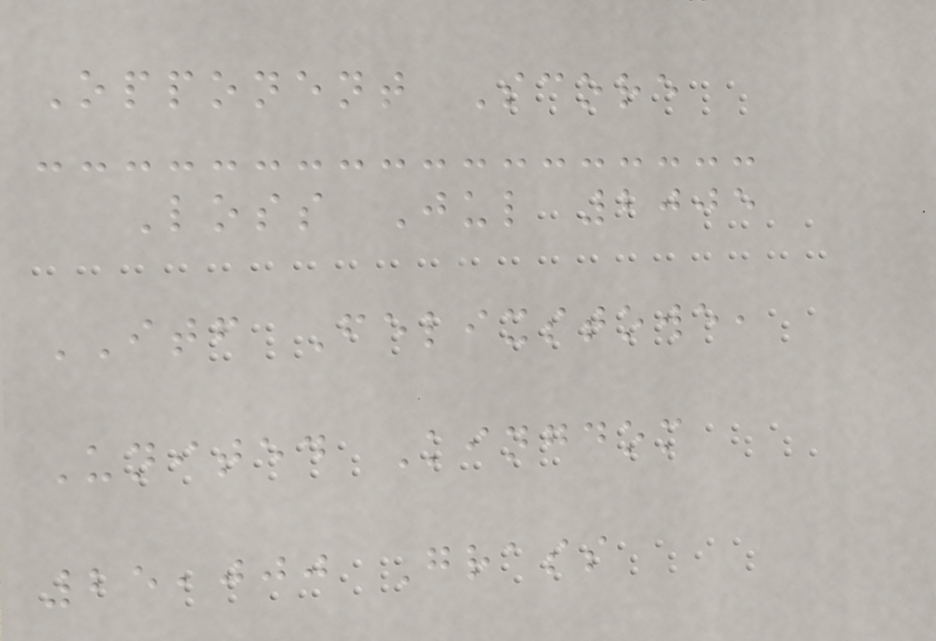Opponent Score
Loss Jul 2005
ITF Felixstowe,
United Kingdom
25,000 Grass
